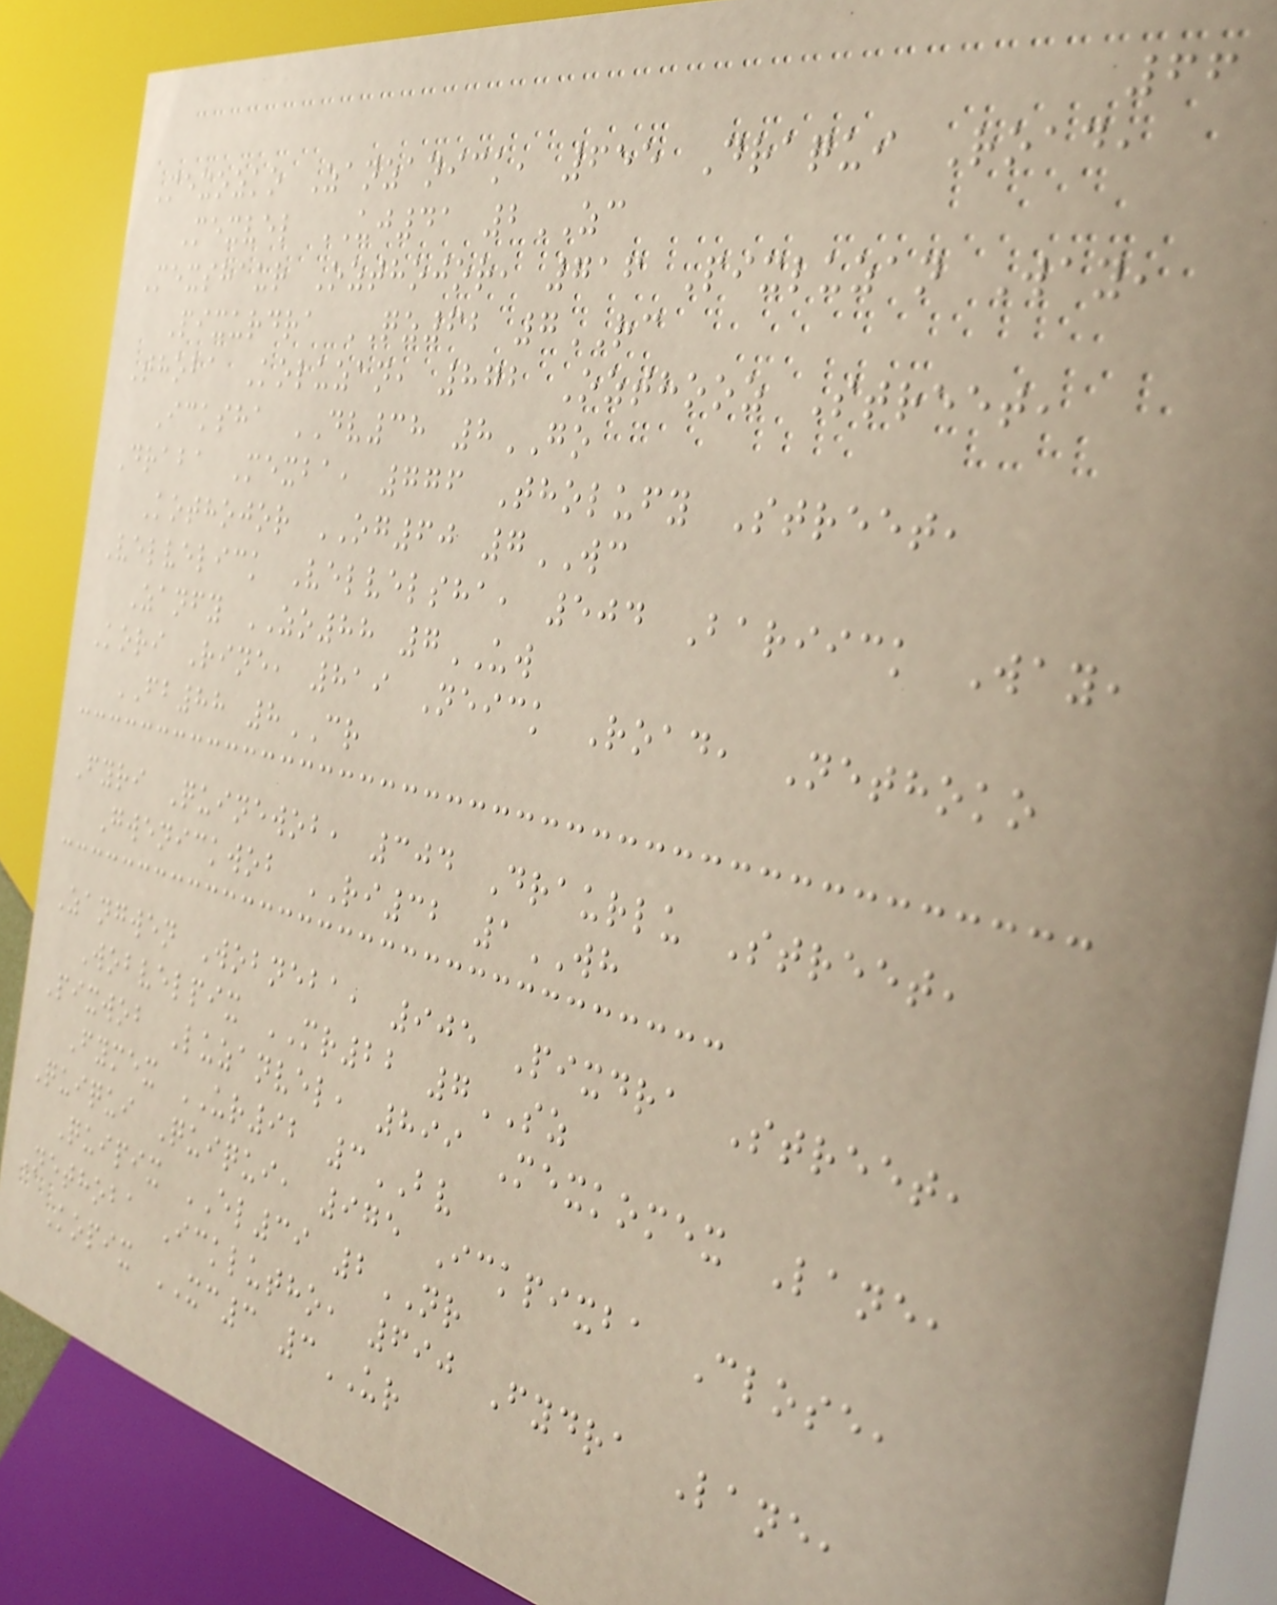66
Mexozko Zanzanick, 655 Draqui Road,
Mexvel UJ41 2ZC
Mexshaur Ozthojor, 716 Pixluzan Way,
Pixurdra QZ62 7RC
Thoba Koluzan, 872 Ozthooz Street,
Icksha DV38 8GO
Draba Mexba, 776 Tholufy Street,
Kothojor OG60 7WC
Velvelick Velvelsha, 504 Bariick Way,
Zanfy ZO88 7UW
Kori Rine, 819 Neick Road, Nethoko
FB88 8CR
Fyri Quinewob, 304 Draurlu Street,
Gwenickwob RI32 1WH
Zangwen Wobneba, 905 Pixdra Street,
Wobvelpix MR22 7SZ
Pixwob Luzanvel, 899 Mexkomex Lane,
Fymex UR92 3BV
Quiqui Quiqui, 975 Ickpixba Close,
Quipix EL39 2NR
Nethoba Icklutho, 690 Fydra Lane,
Kopix XC3 3UR
